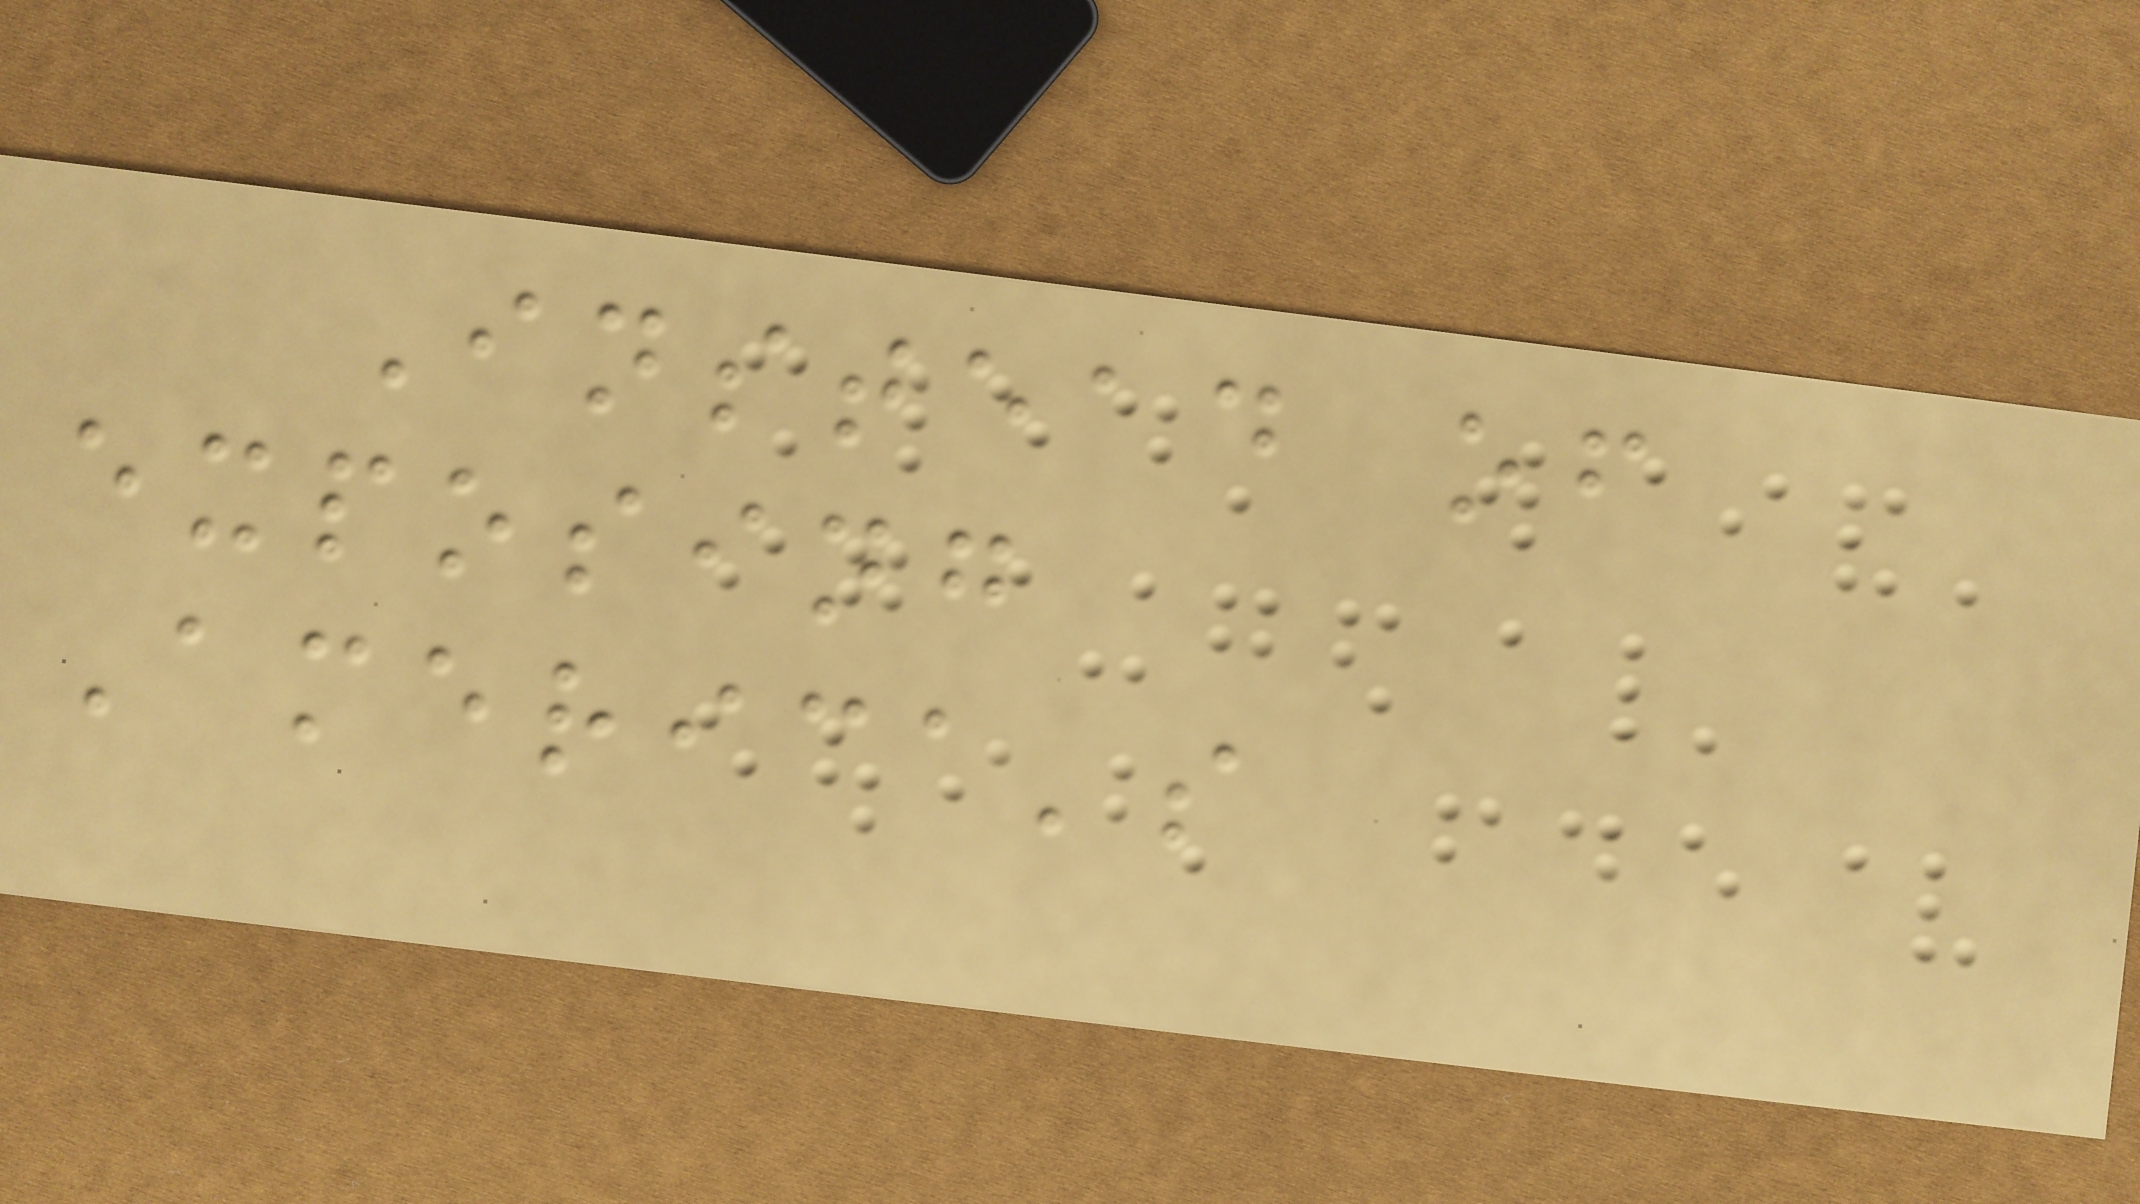Instead of
exposing
America's
